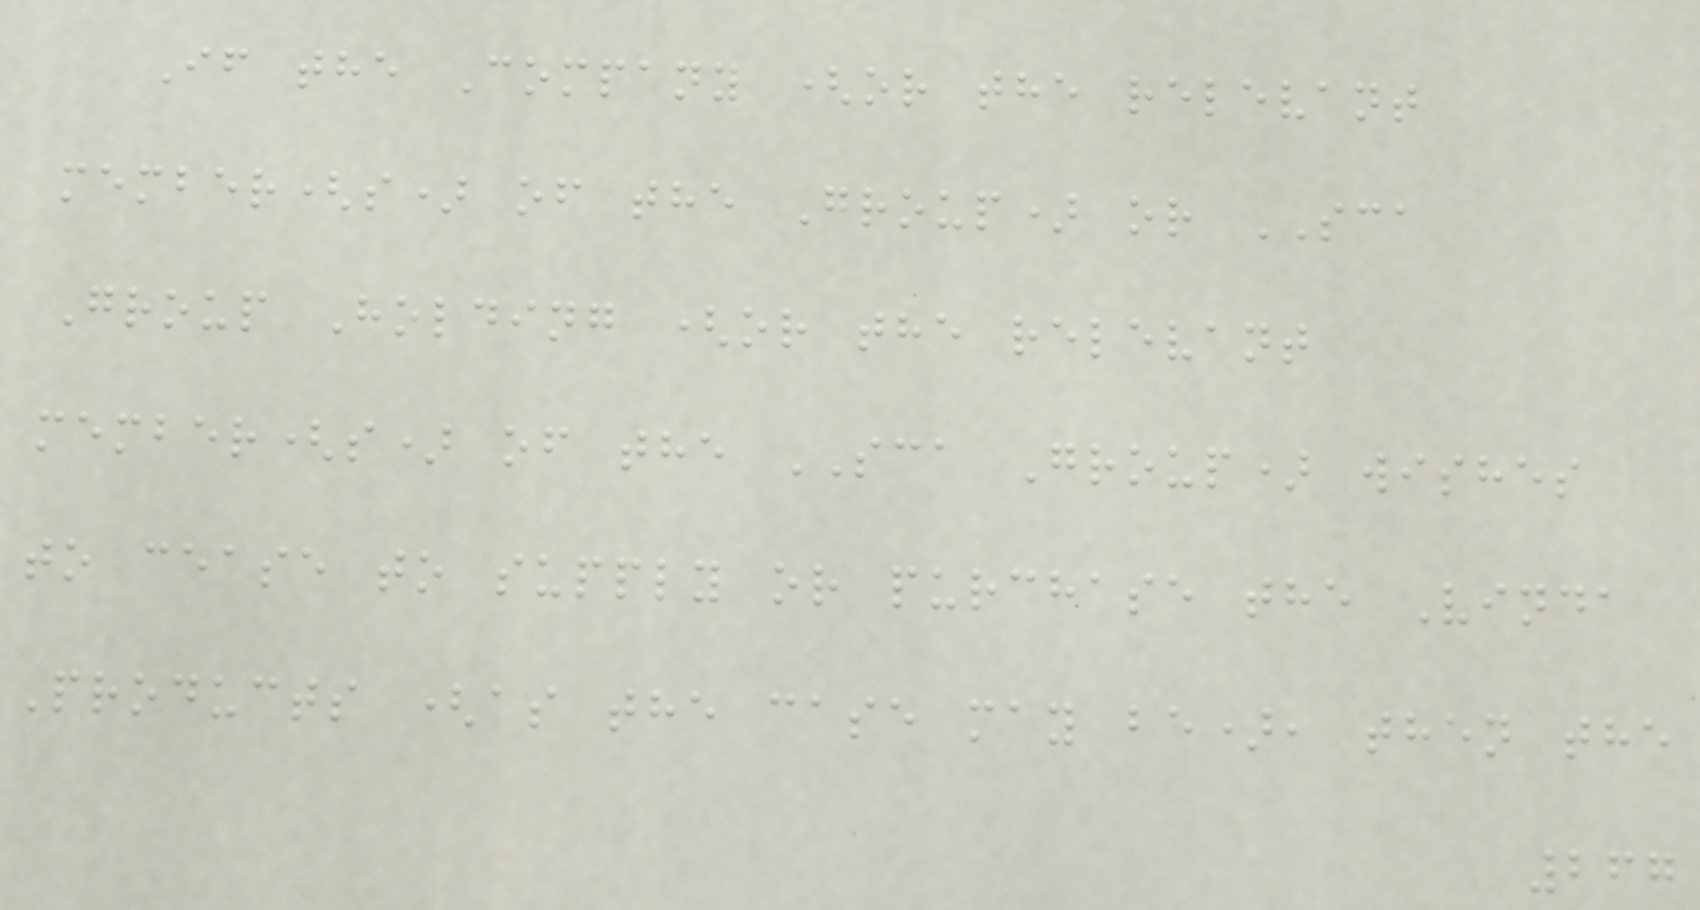If the Company (or the relevant
member(s) of the Group) or SCA
Group Holding (or the relevant
member(s) of the SCA Group) wishes
to cease to supply or purchase the Vinda
Products (as the case may be), then the
267
